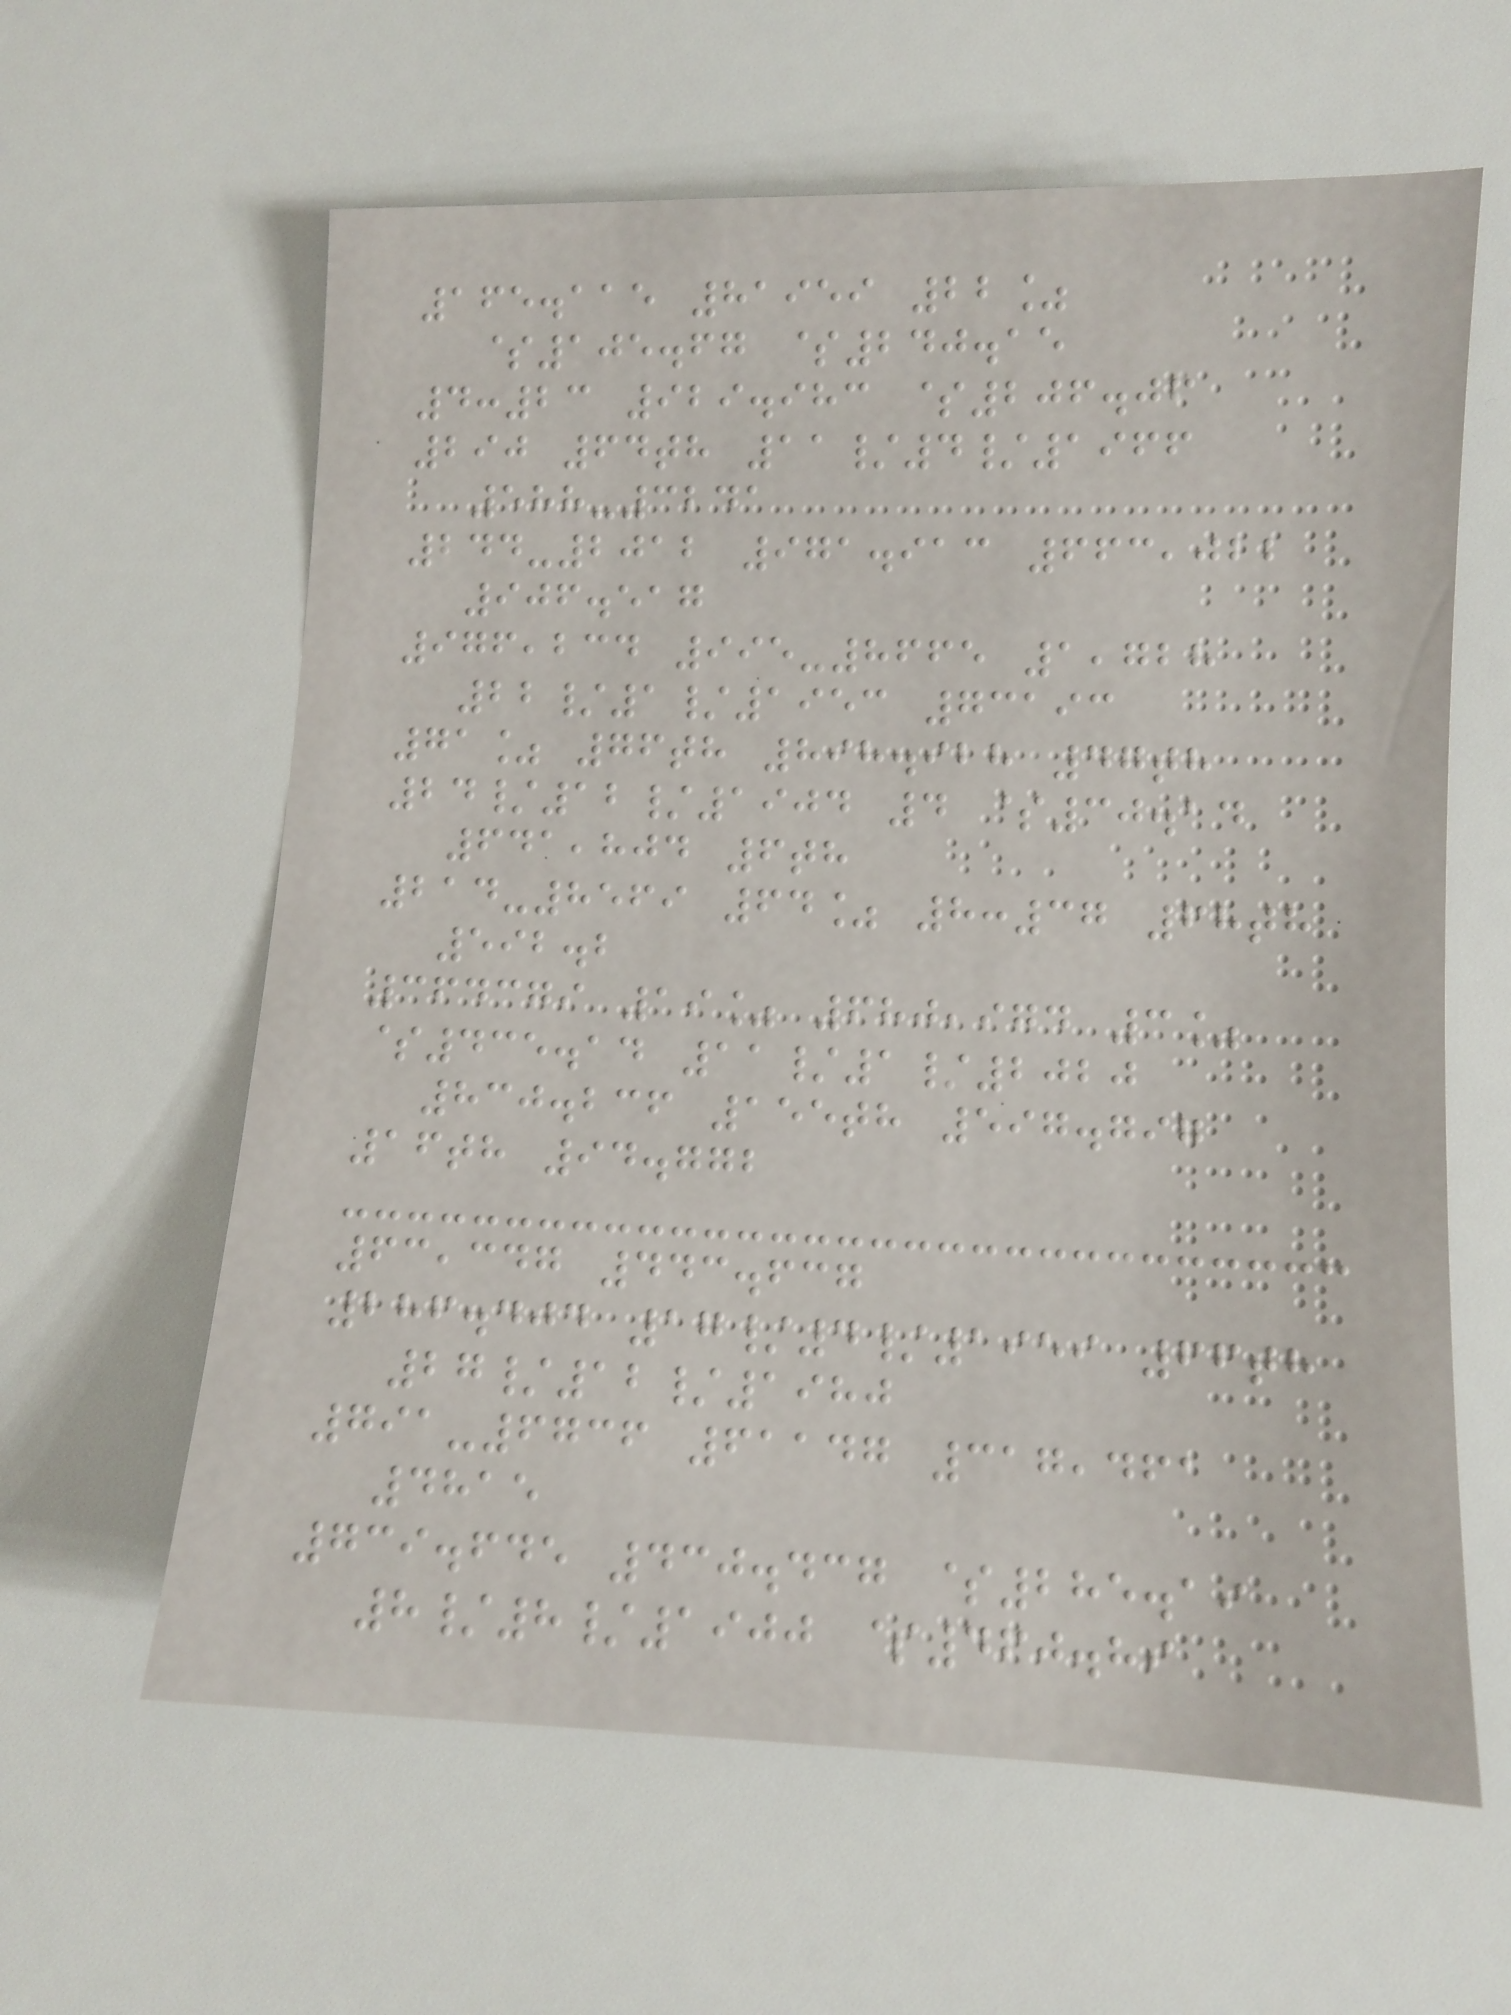165.115 81959 22%
$105.67 $240.15
4:23 929.983 $206.06
290 64th 11/4/1966
588-3241
244-2012 971.913 663,022
906.517
976,234 995-8665 1,728
22/1/1953 73193
71% 76th 898.928 47th
24/12/1904 4 $30.14
641,804 6th
214-8569 64% 8:37 68th
592.2
364379 19% 680,974 3%
$435.14 11/1/2020
830.236 155th 597.797
16th 94.772
63,347 443.637
286.404 17/4/1959 66th
27/12/1980
791-6736 61147 317,461
4815
739.645 430.437 $285.19
8/8/1900 $460.89
